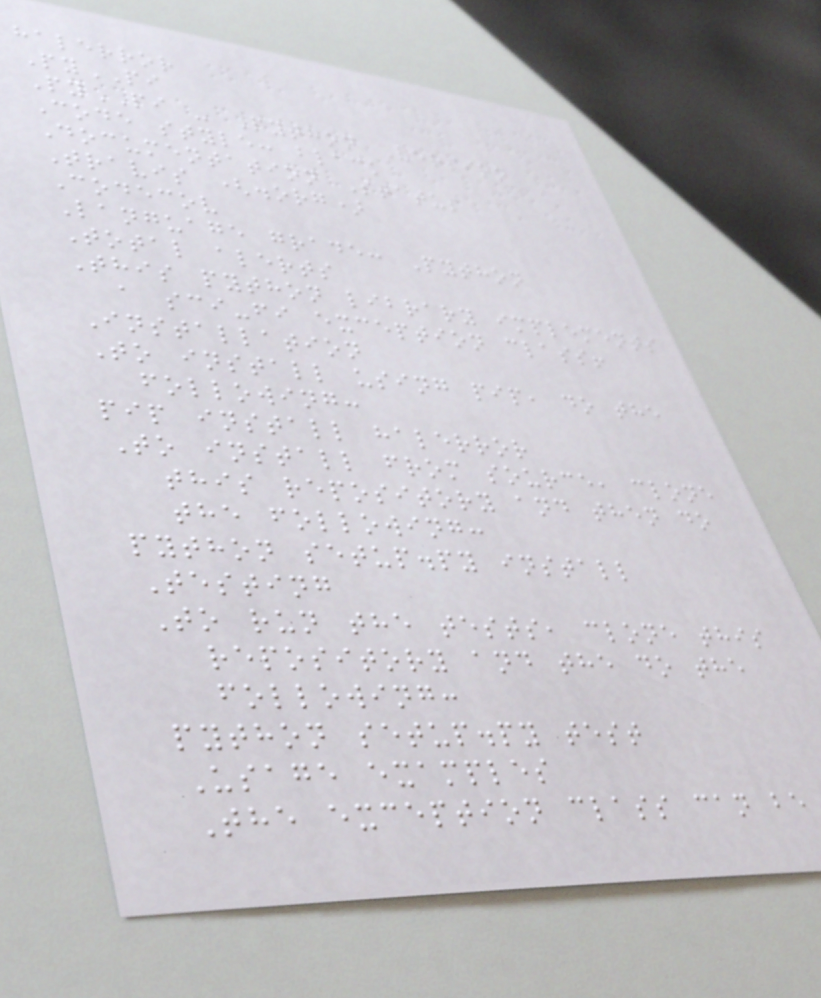halerror
PyPI
PyPI - Python Version
Code style: black
Documentation Status
Travis (.org)
Codecov
Language grade: Python
Total alerts
This python library implements
a sci-fi exception class!
Installation
To install using pip, do the
following:
pip install halerror
To install from source, clone
this repository and then do
the following:
python setup.py install
Testing
To run the tests, clone this
repository and the do the
following:
python setup.py test
Usage examples
The exception class can be
